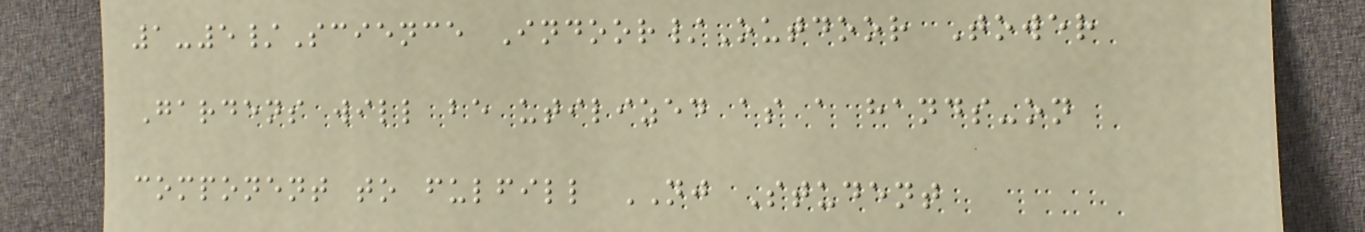1-5/Science Indoor/Outdoor Tower
Gardens will be utilized as a hands-on
component to fulfill NJ Student
